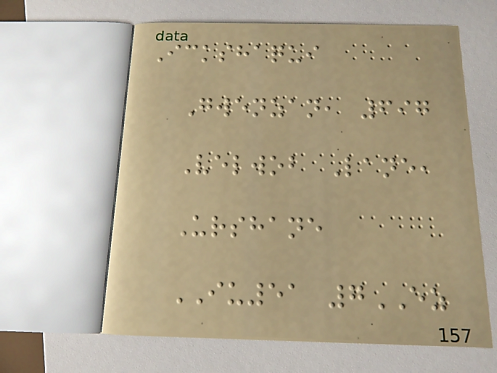Ickshaqui
Gwenzan, 697
Velwob Lane,
Urshane
IU51 7EZ
